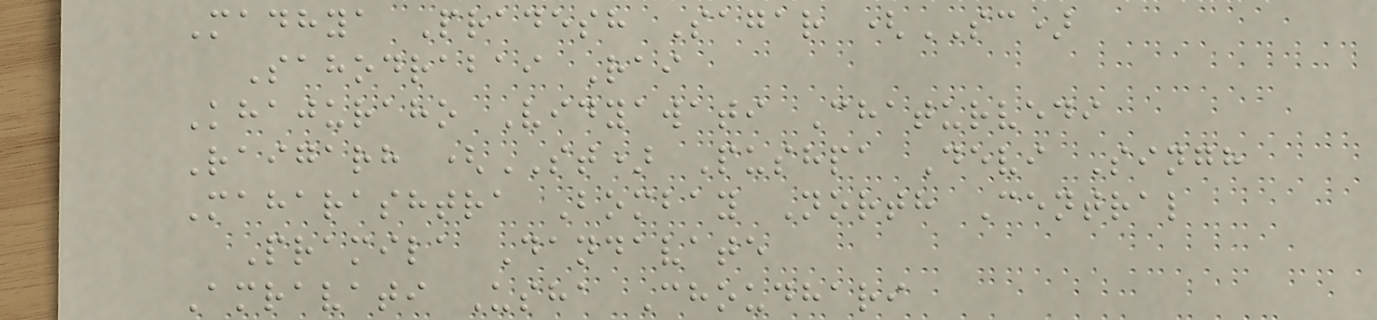Madhya Pradesh Sagar (SC)
Sahodrabai Rai
Khajuraho Vidyawati Chaturvedi
Raigarh (ST) Pushpa Devi Singh
Maharashtra Bombay North Central
Pramila Dandavate
Amravati Usha Choudhari
